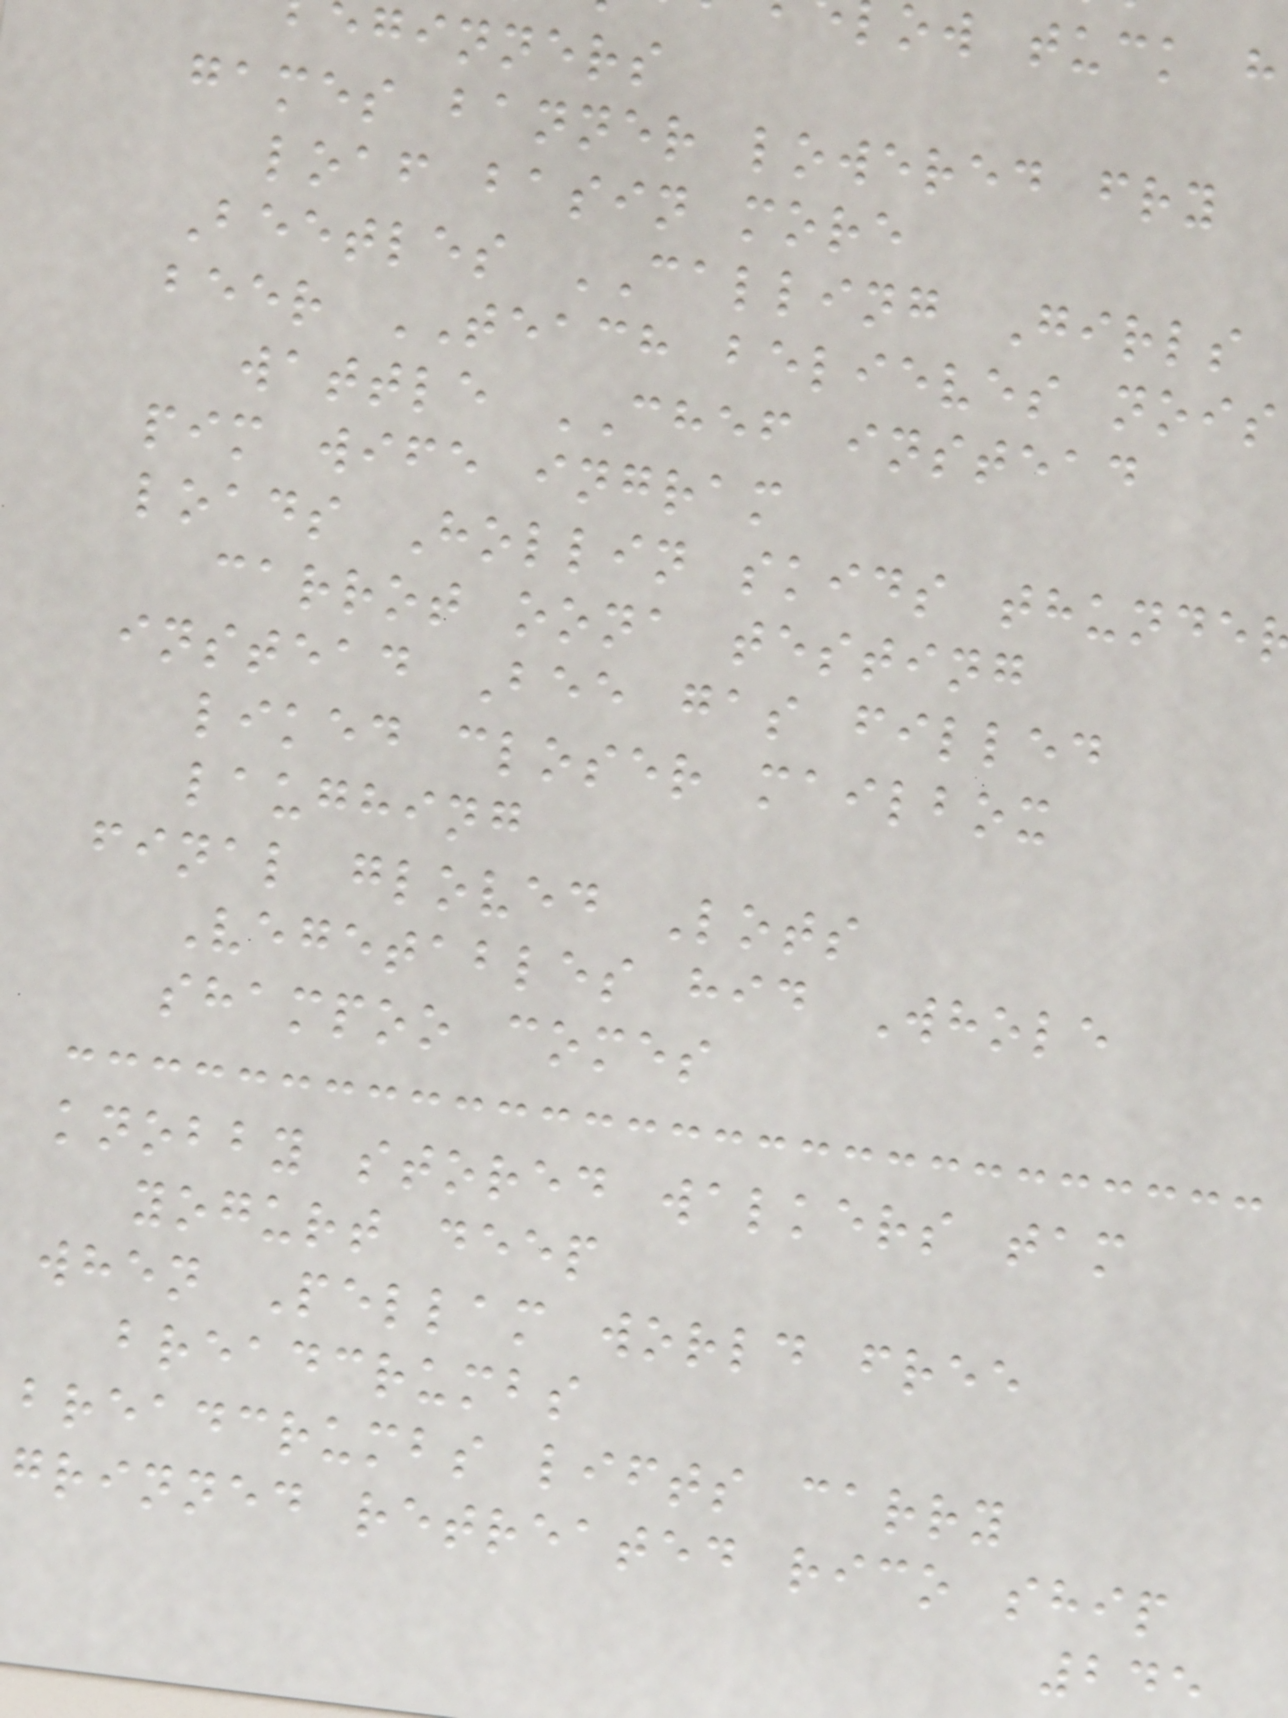ow tuck h
eginners
games banner lowered fry
loaf basin more
Beetles CALLING Girls
beer TEACH believes nois
wattle CHEF instead
pim wife ingram
loads Hollin skids thunde
carrot oona testing
instead Bee gas filled
liked closer mailbox
laughing
final gloved Lots
Vegetables hid Whole
shampoo comes
knobby stored walkers tam
yogurt deep
when Pellam world free
breadcrumbs
breadcrumbs lifts carry
grinned retreated rico ship
245
